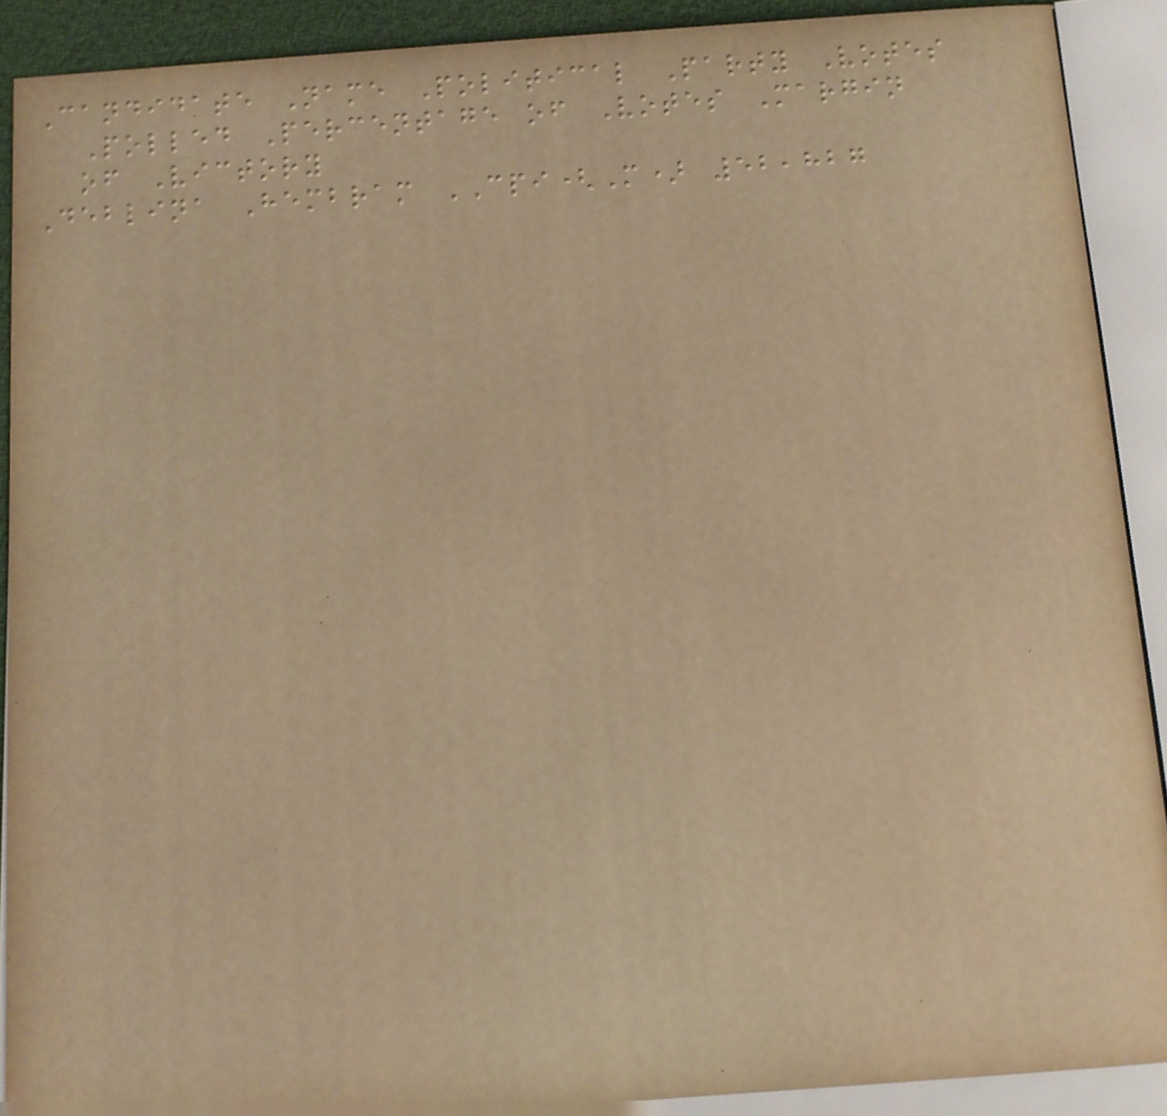Candidate Name Political Party Votes
Polled Percentage of Votes Margin
of Victory
Deblina Hembram CPI(M) 52,827
